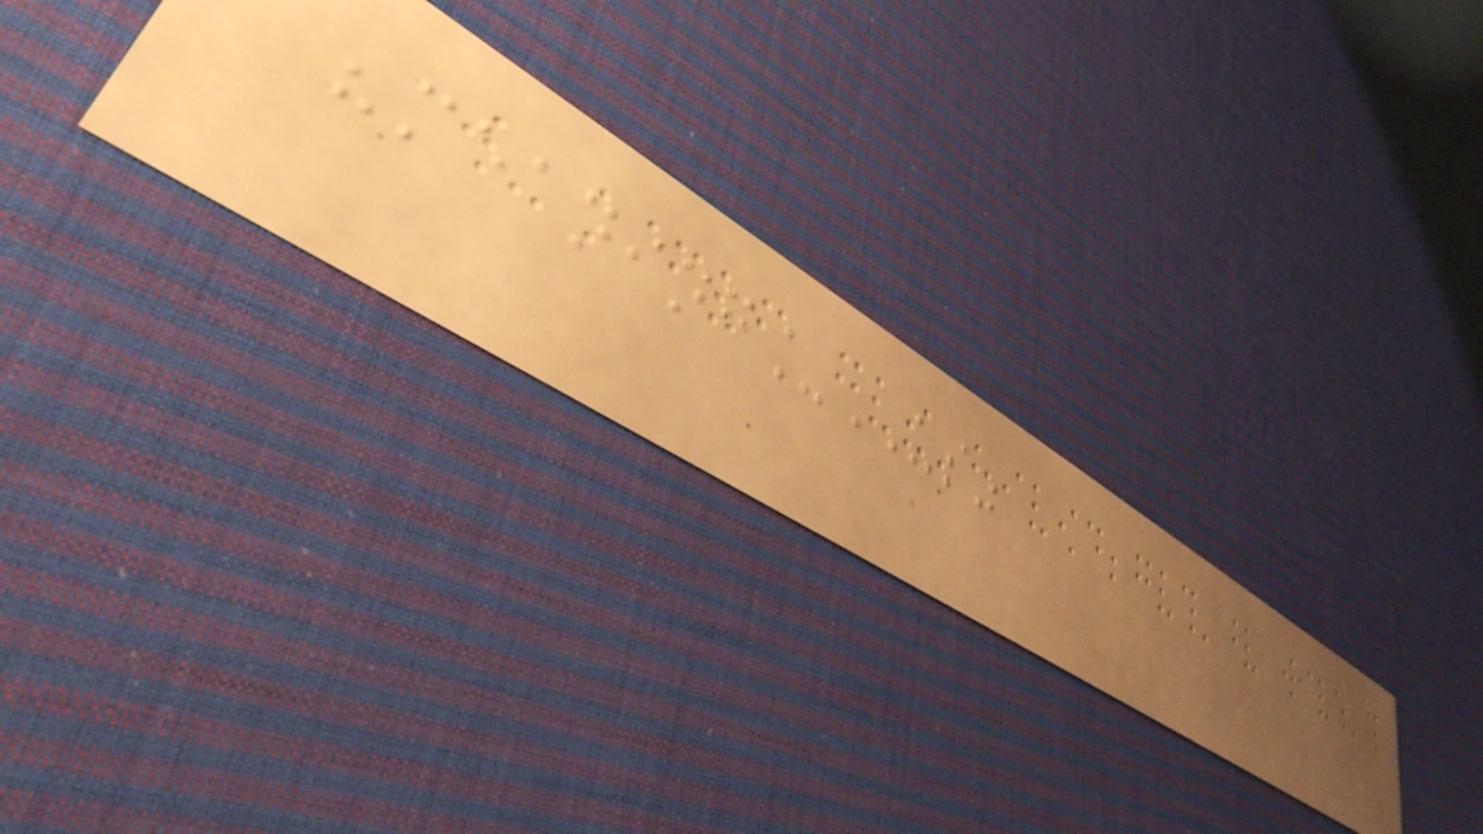"meaning_US"
